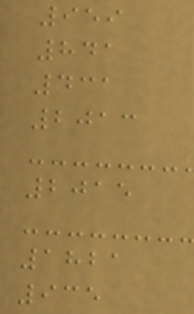959
841
431
2013
2015
1821
935
